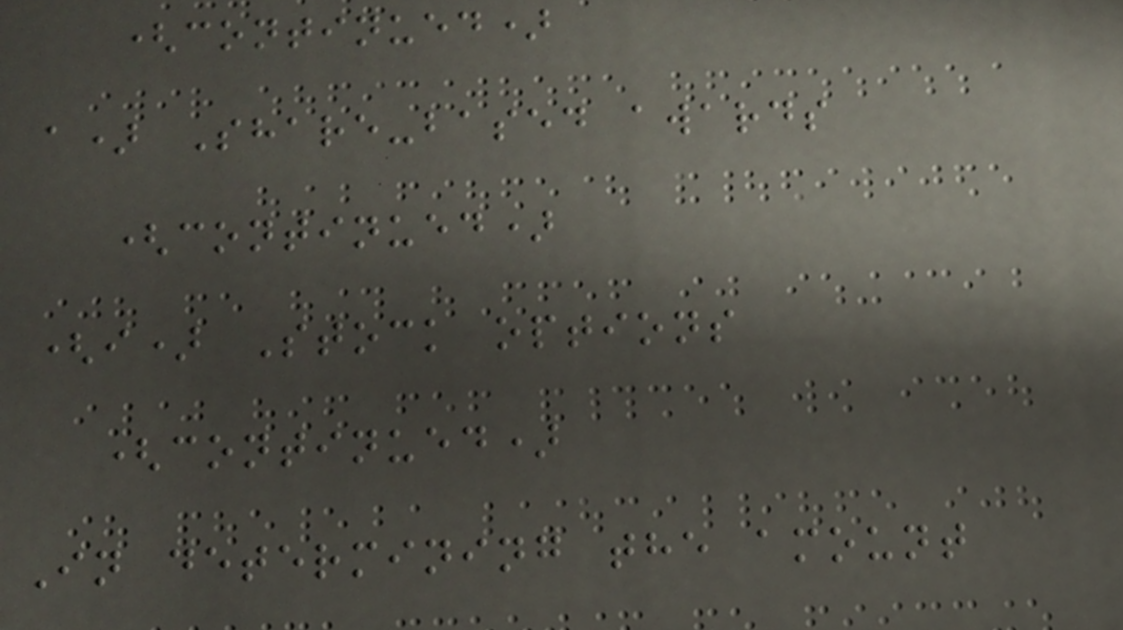(continued)
a) Share-based awards
(continued)
(i) Stock options
(continued)
In determining the amount
